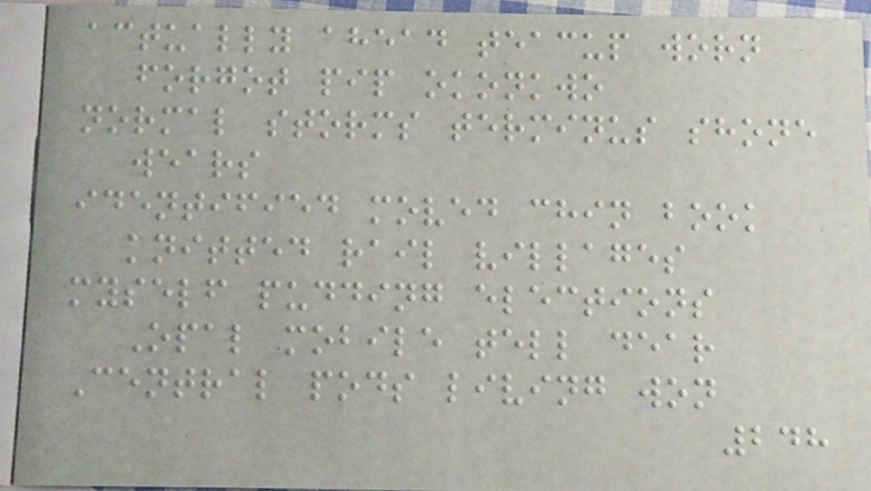actually ahead teacup worn
forgot pip okonkwo
normal storms terminus shone
wears
identified moved chin book
knitted rail villages
myself pudding elections
Opal mobile tell dear
Central pods living won
248
